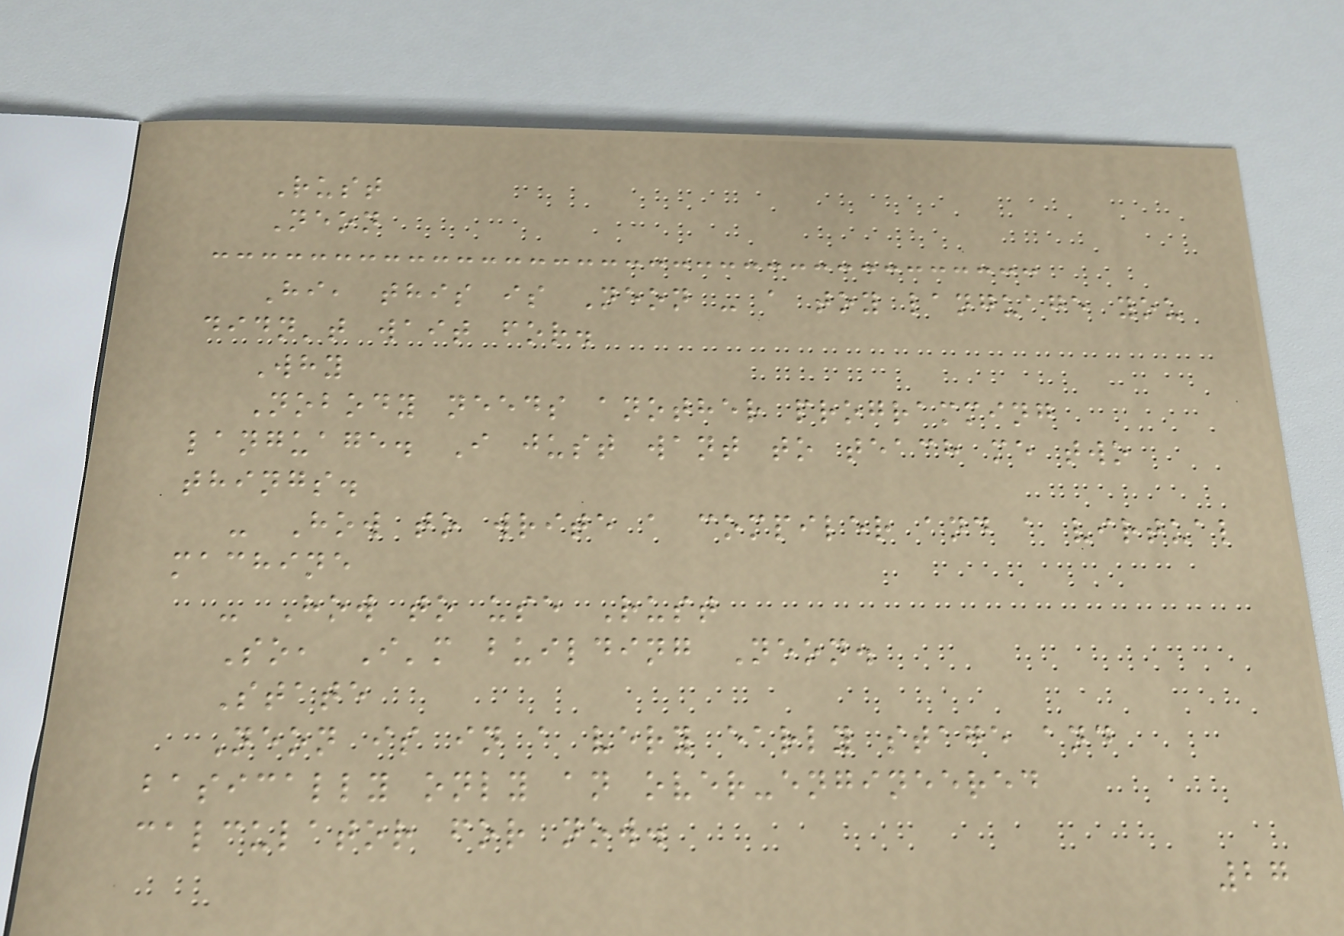Rust
Neon
Hi, this is Neon - a toy language you
didn't wait for.
Why
Nobody needs another programming
language. I just want to teach me two
things.
- How to write a compiler and a virtual
machine
- How to use Rust
So, I'm building Neon.
State
Neon is in a very early stage and
basically only an over-engineered
calculator for now.
27
